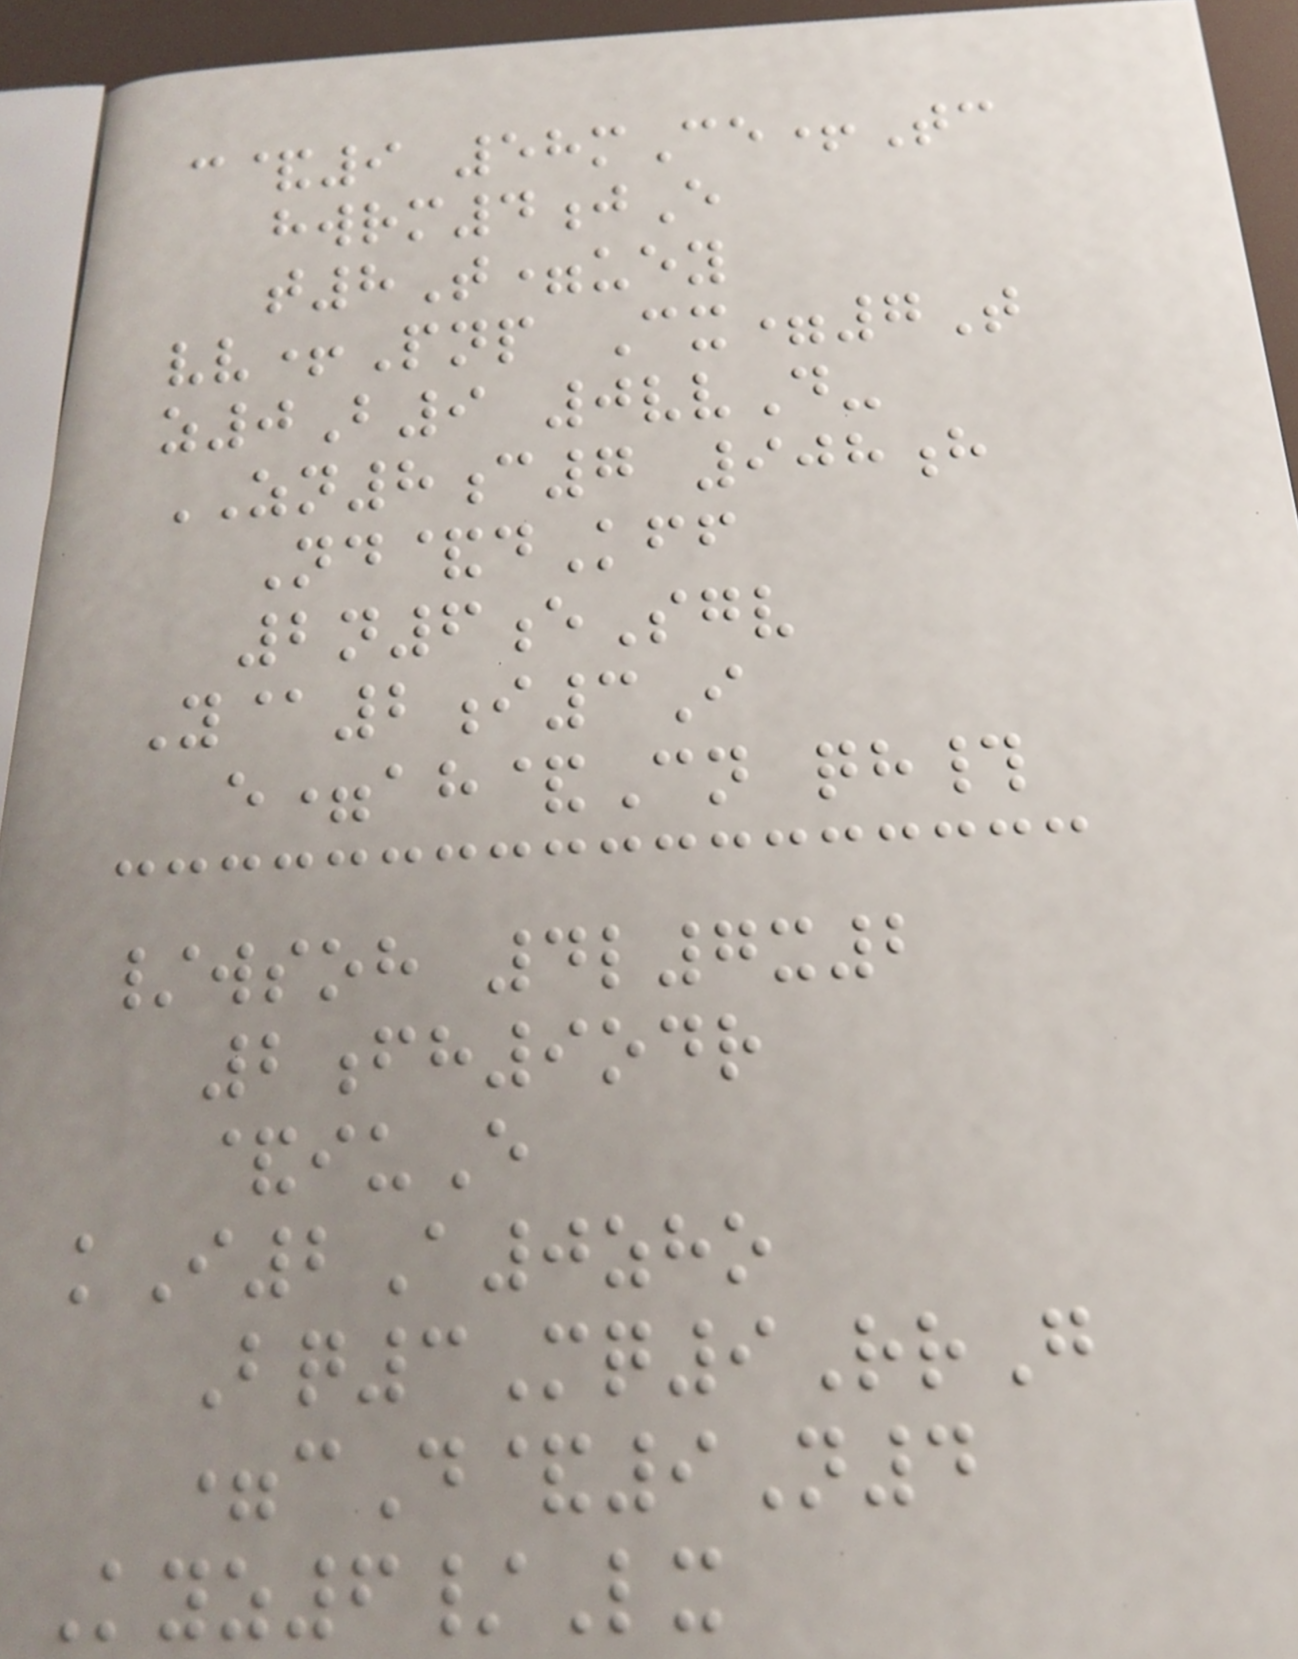c&9 58mCe+Tc
hwrm4jE
t8T=uey
vv+Pnp Cx=7T
z0B9 0vvD-
ZN8c7 908h
Nd&dKff
2n6eSgv
Y@2i3I
e=ah&Cn qh#
/wsoh 4l7x2
2fh9odr
&iuE
kI2A0zho
Bq3Mq9RrG
=cD&9N4
Kyz6/Lx
